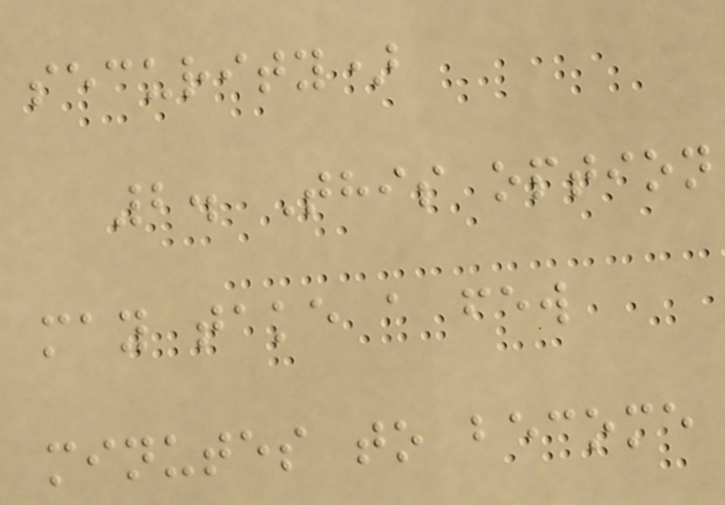security)
2. This option
may take a few
minutes to become
